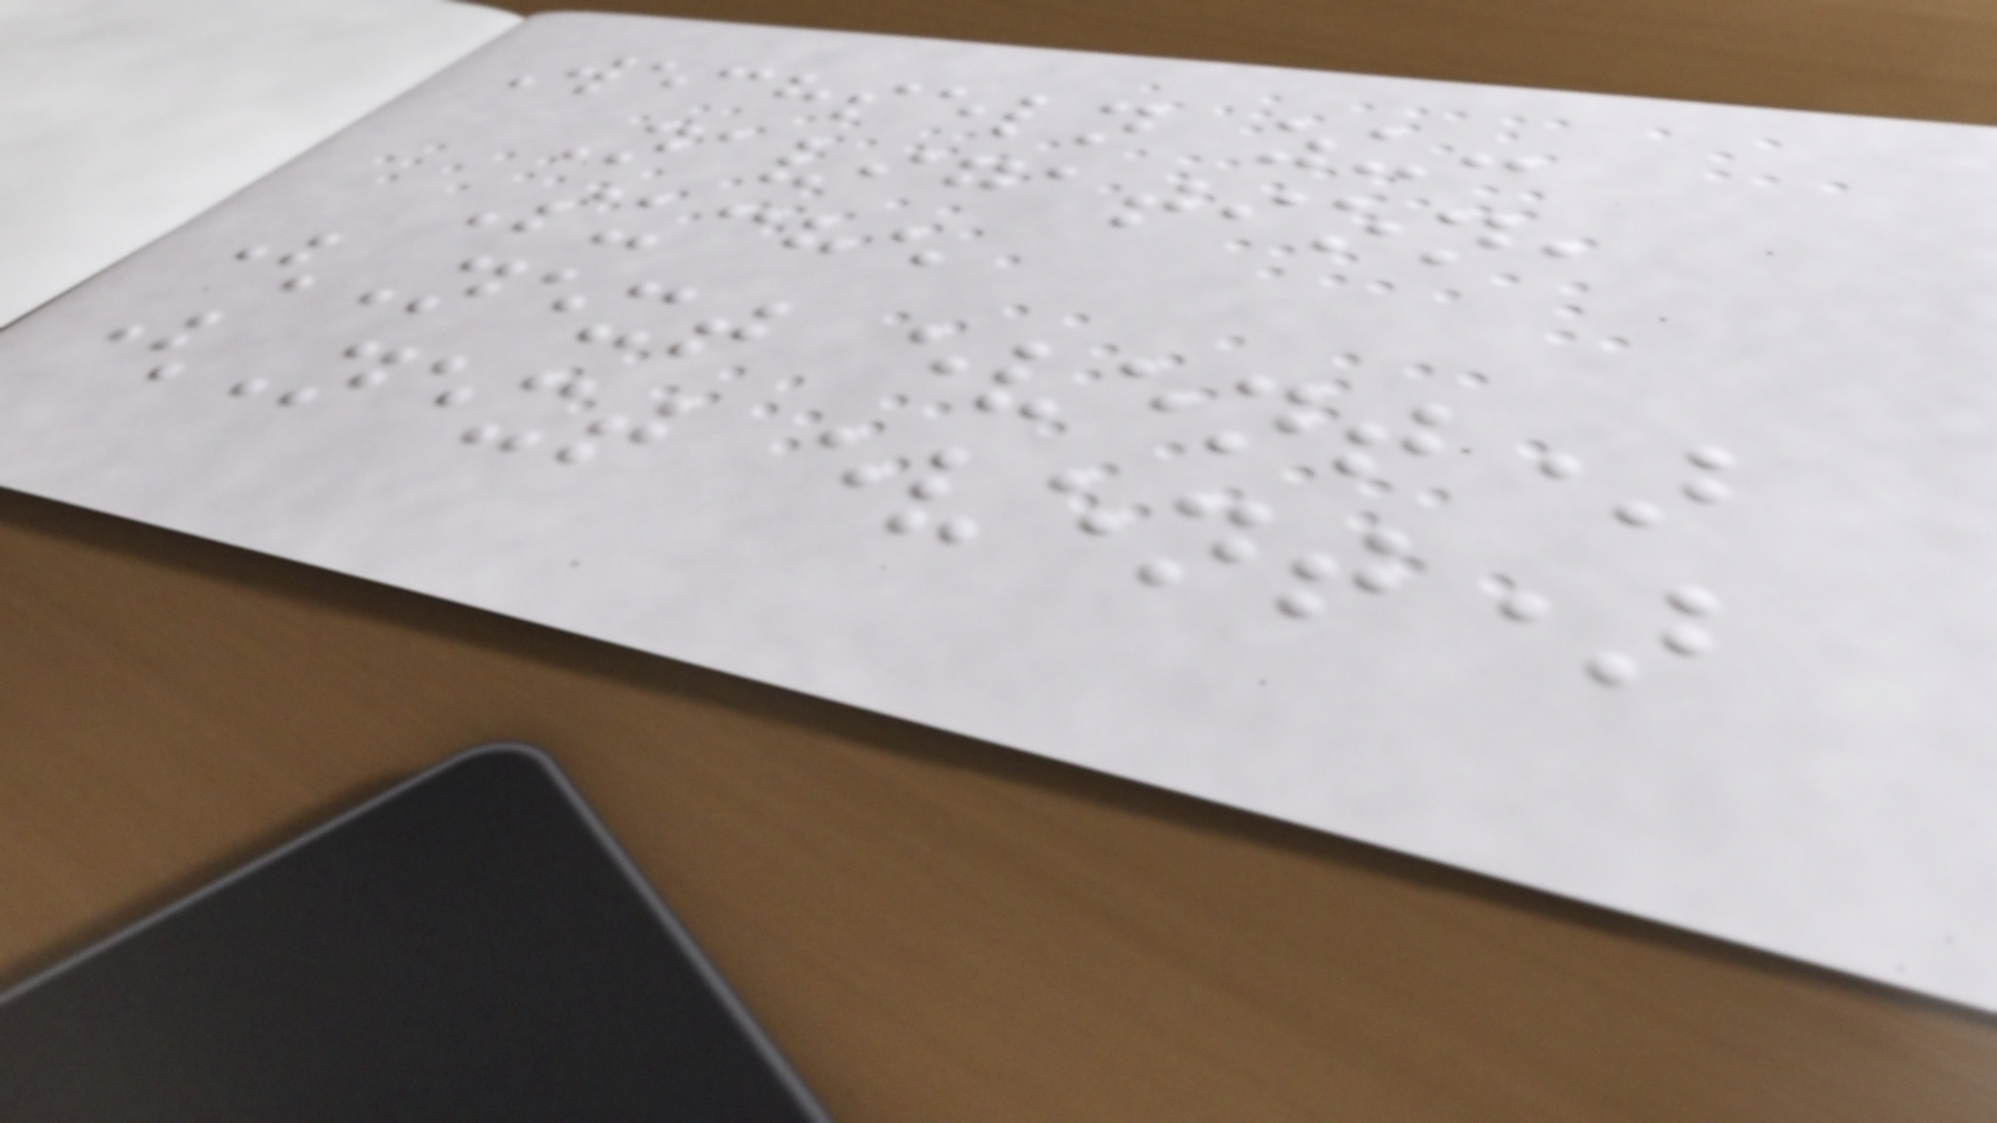Wechseln zu:
Navigation,
Suche
(Next event)
(Next event)
